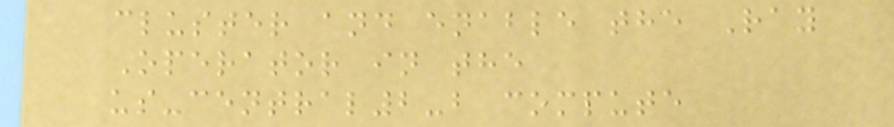cluster and enable the Ray
Operator in the
us-central2-b compute
